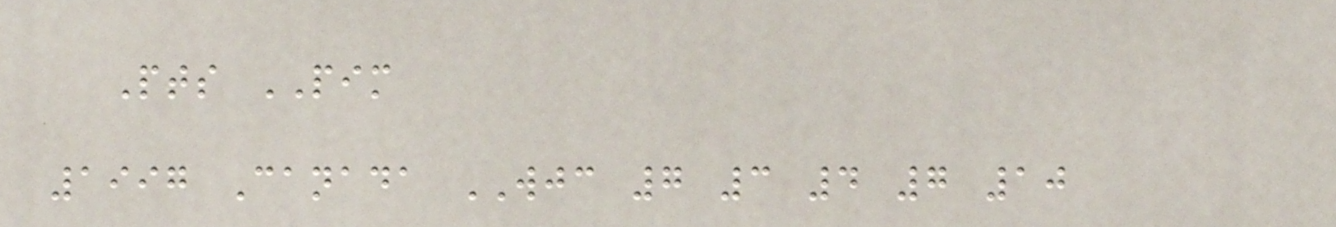Pts PIM
1997 Canada WJC 7 3 4 7 10
